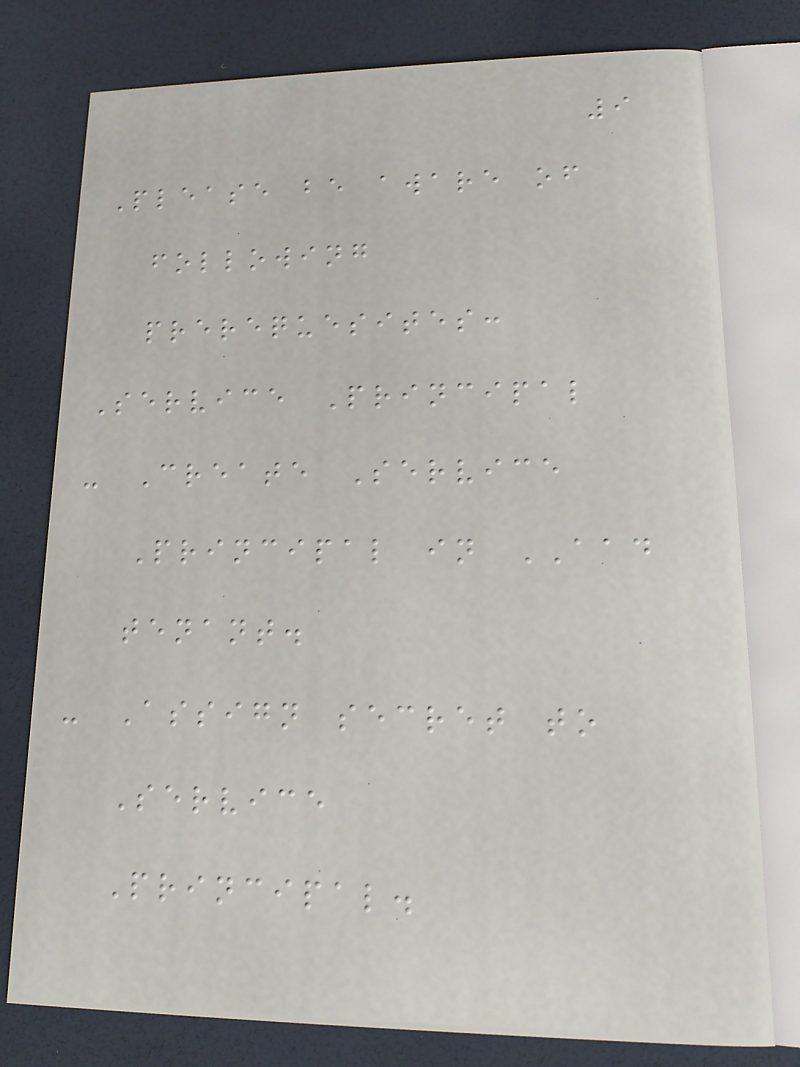9
Please be aware of
following
prerequesites:
Service Principal
- Create Service
Principal in AAD
tenant.
- Assign secret to
Service
Principal.
